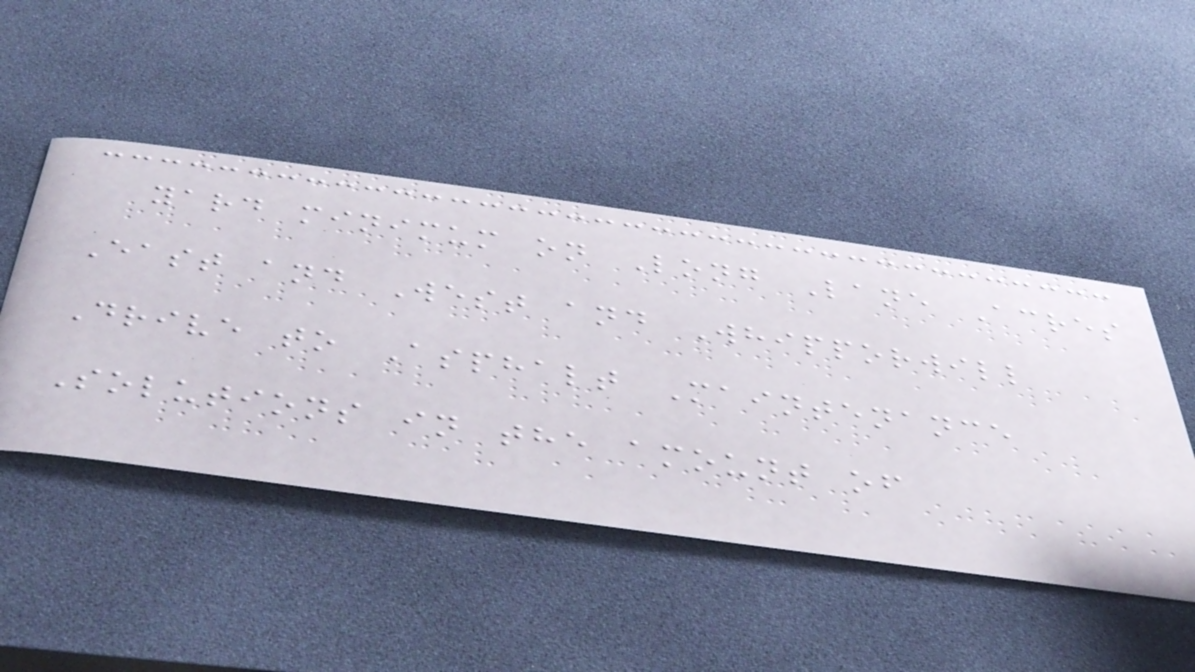yard minimum on Long Lane Acres
East and West and Whipporwill
Drive to Asphalt Maintenance
Solutions in the amount of
